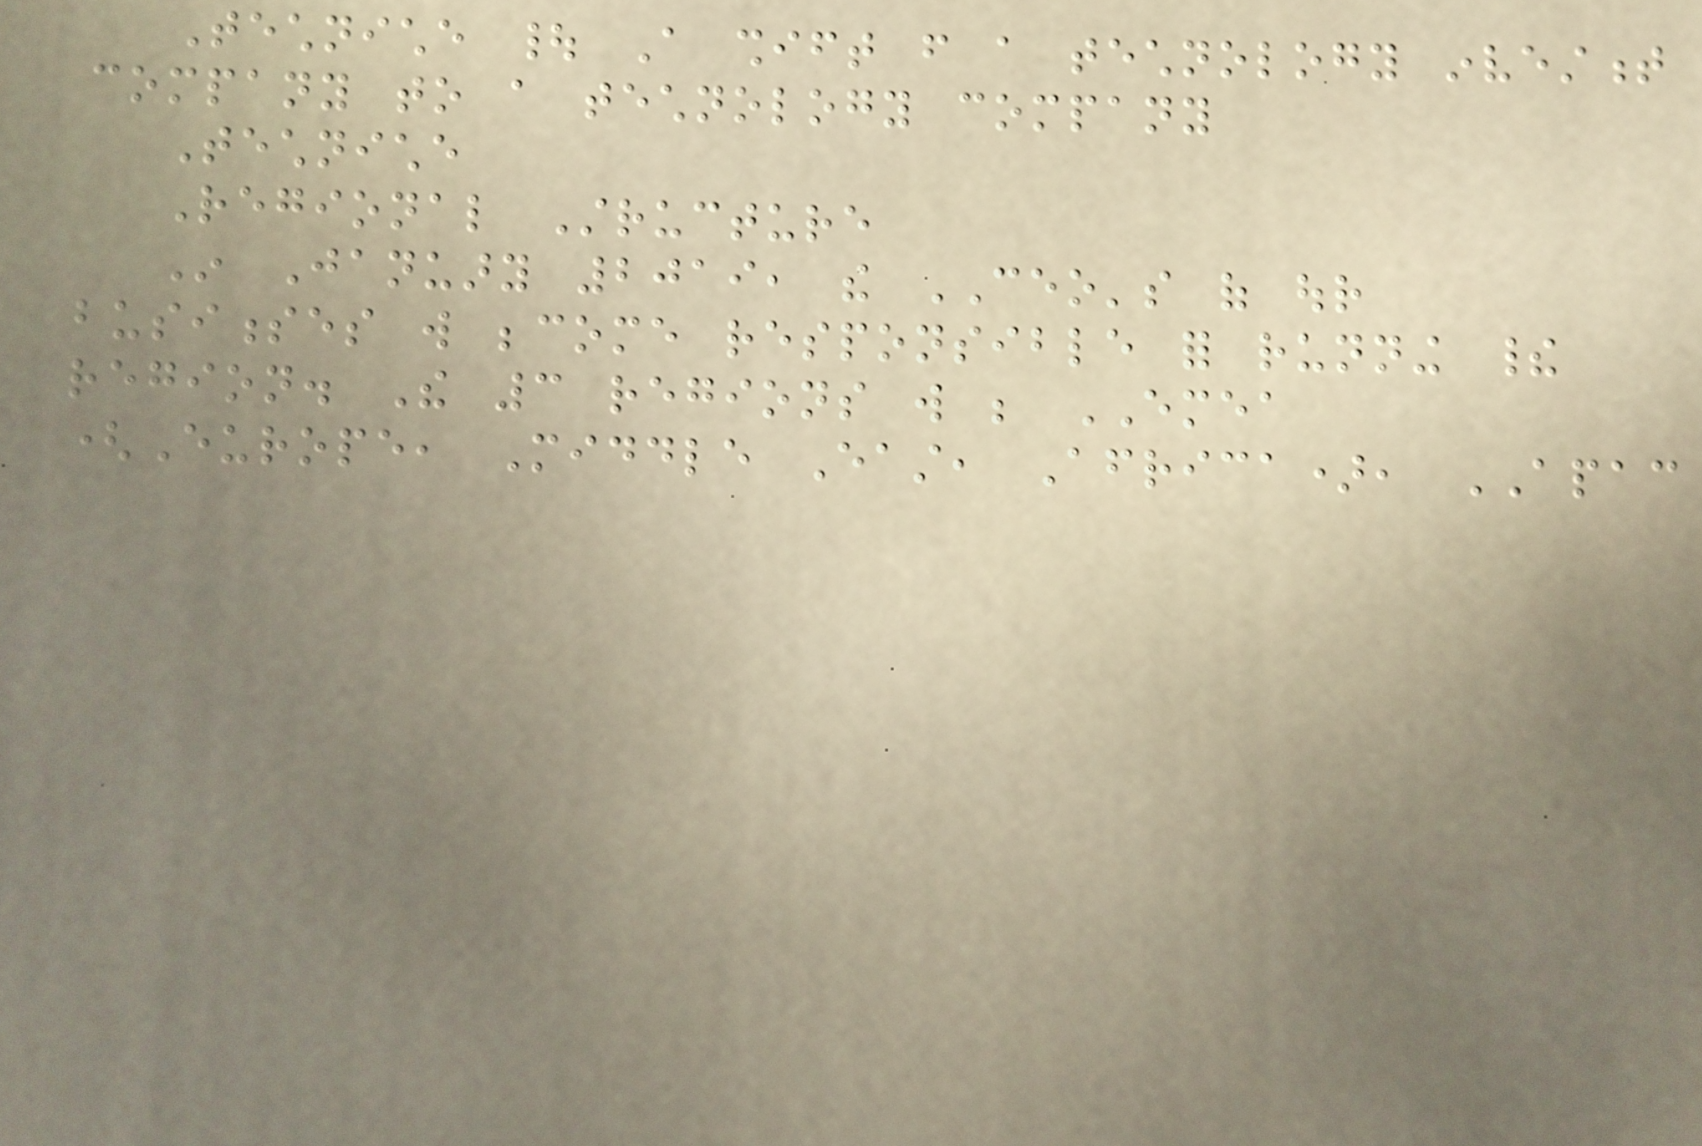Techniche | A shift from a technology investment
company to a technology company
Techniche
Regional Structure
In January 2019, the CEO's of our
businesses will become responsible for running their
region. The 3 regions will be EMEA
(Europe, Middle East, Africa), APAC
